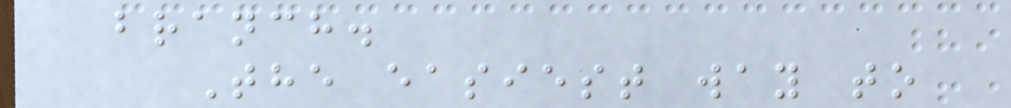branch.
The easiest way to
